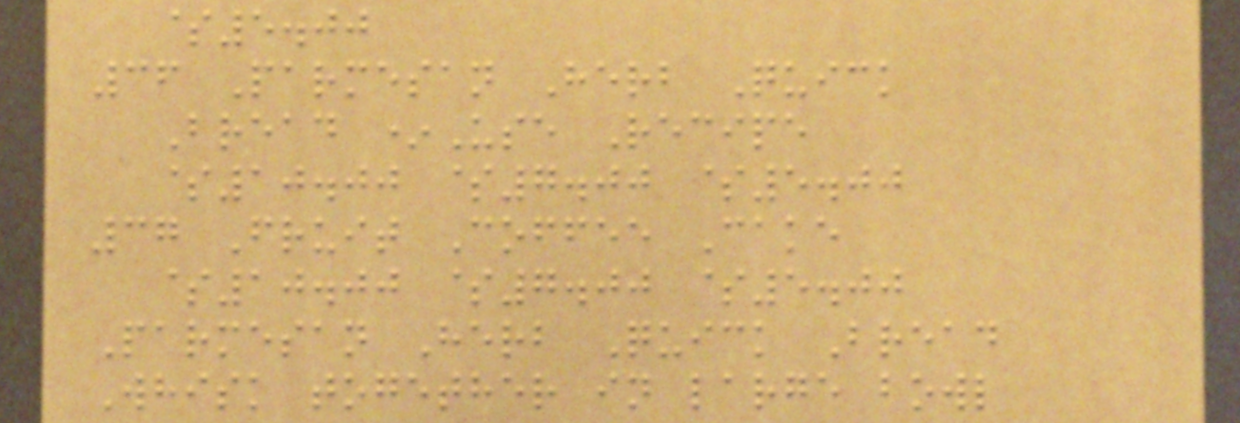$5.00
36 Parmesan Herb Quick
Bread *Use Recipe
$10.00 $7.00 $5.00
37 Fruit Coffee Cake
$10.00 $7.00 $5.00
Parmesan Herb Quick Bread
Whisk together in large bowl
